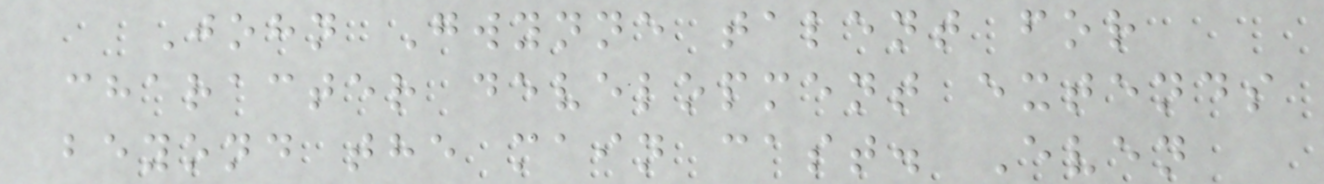John Gwynne talent for
character development extends
beyond the main cast. Even
